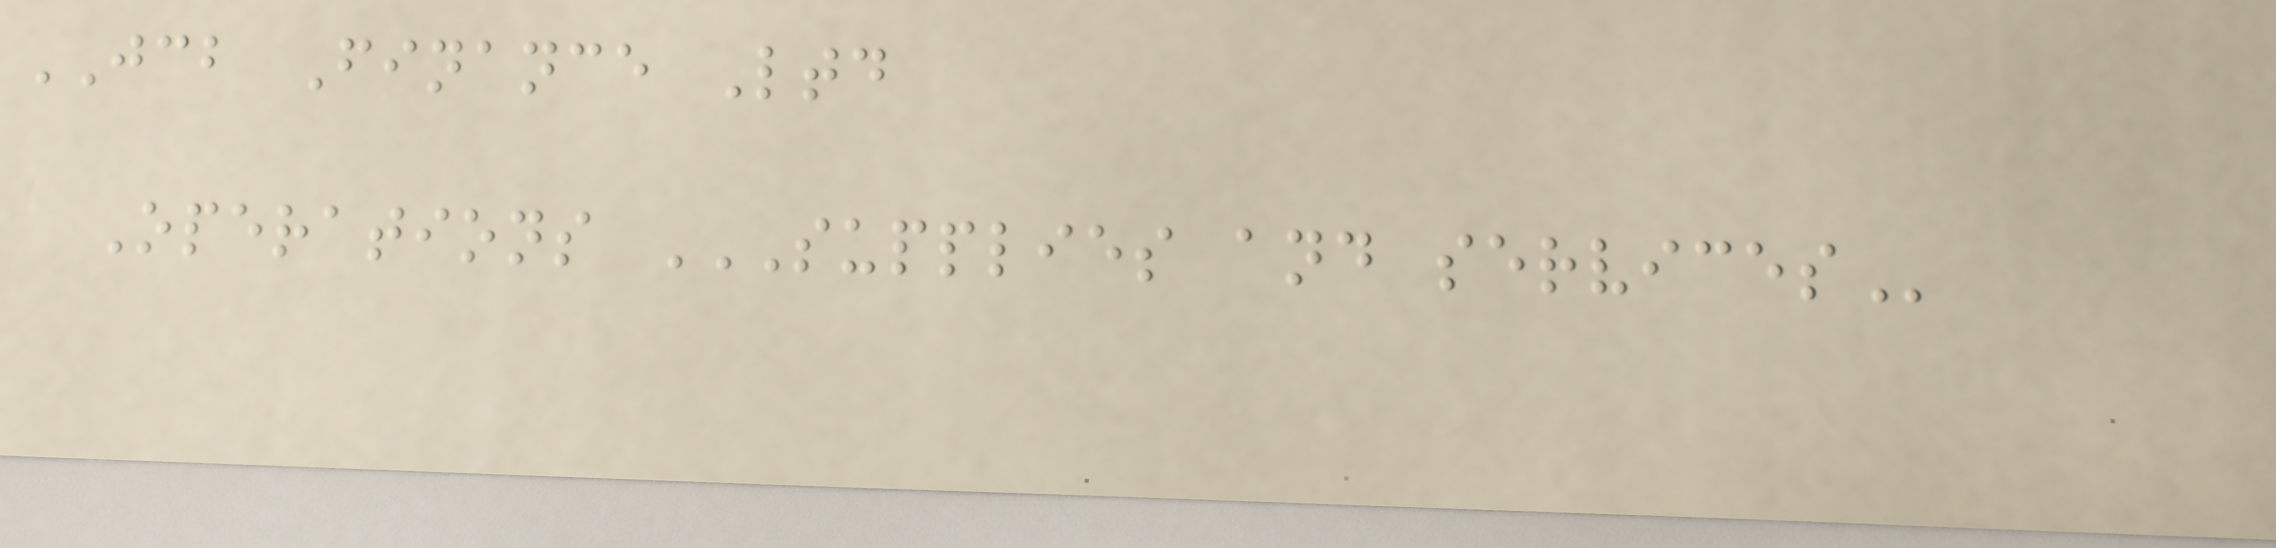JCB Finance Ltd
Operations SUPPLIES AND SERVICES
